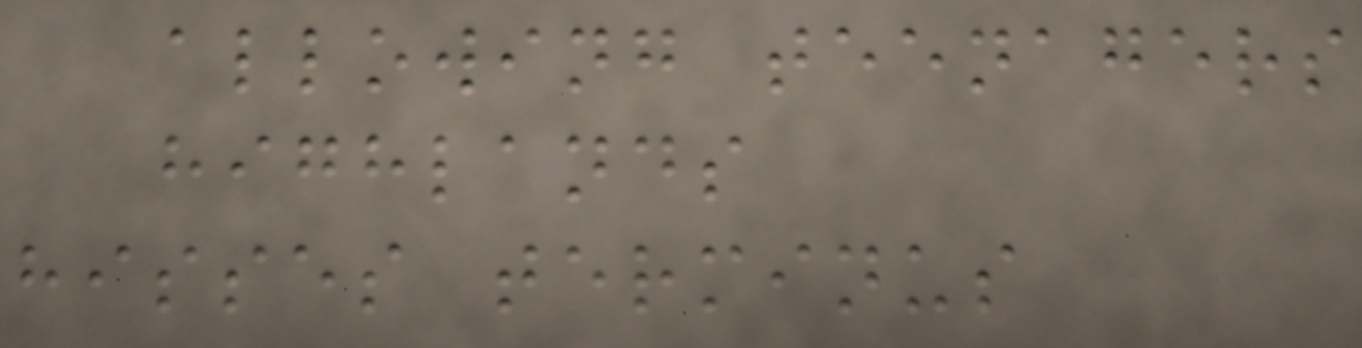allowing teenagers
highlands
hisses terminus
